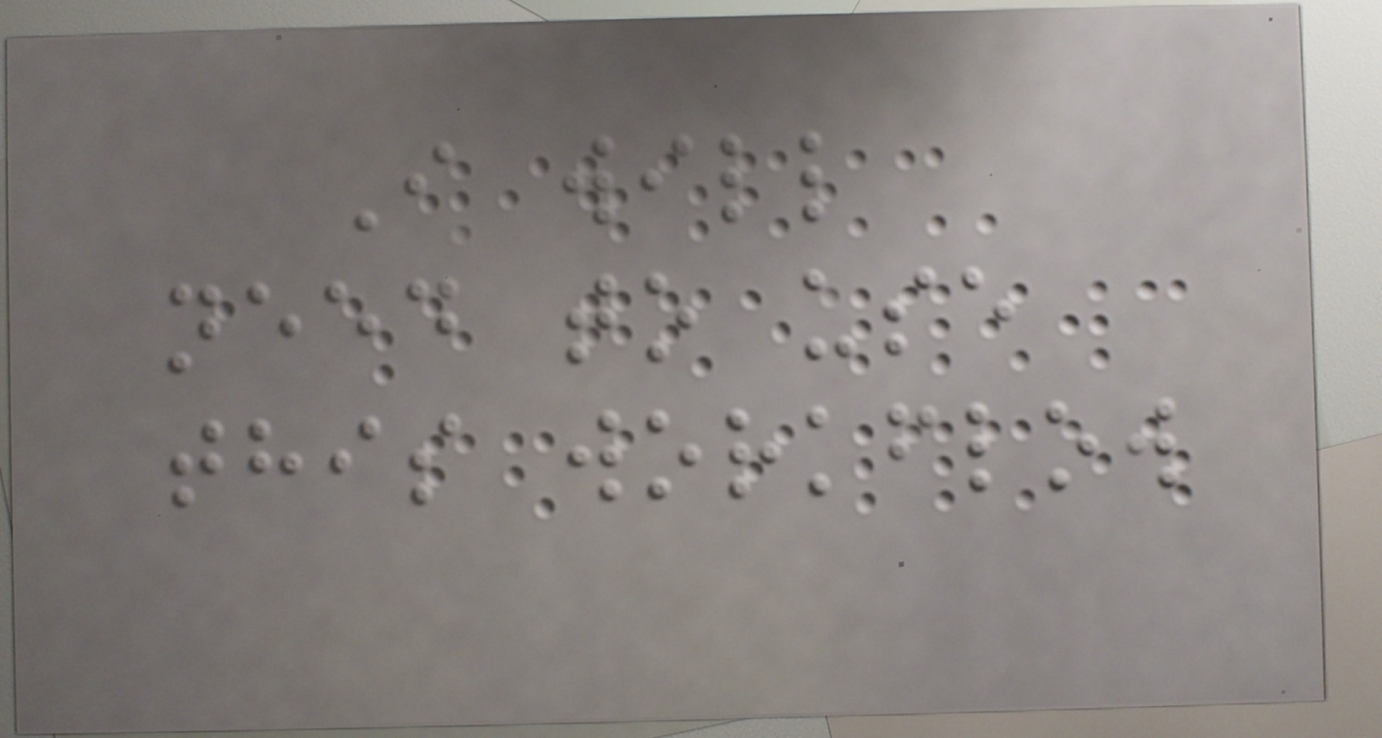I will
need to use
this workflow
